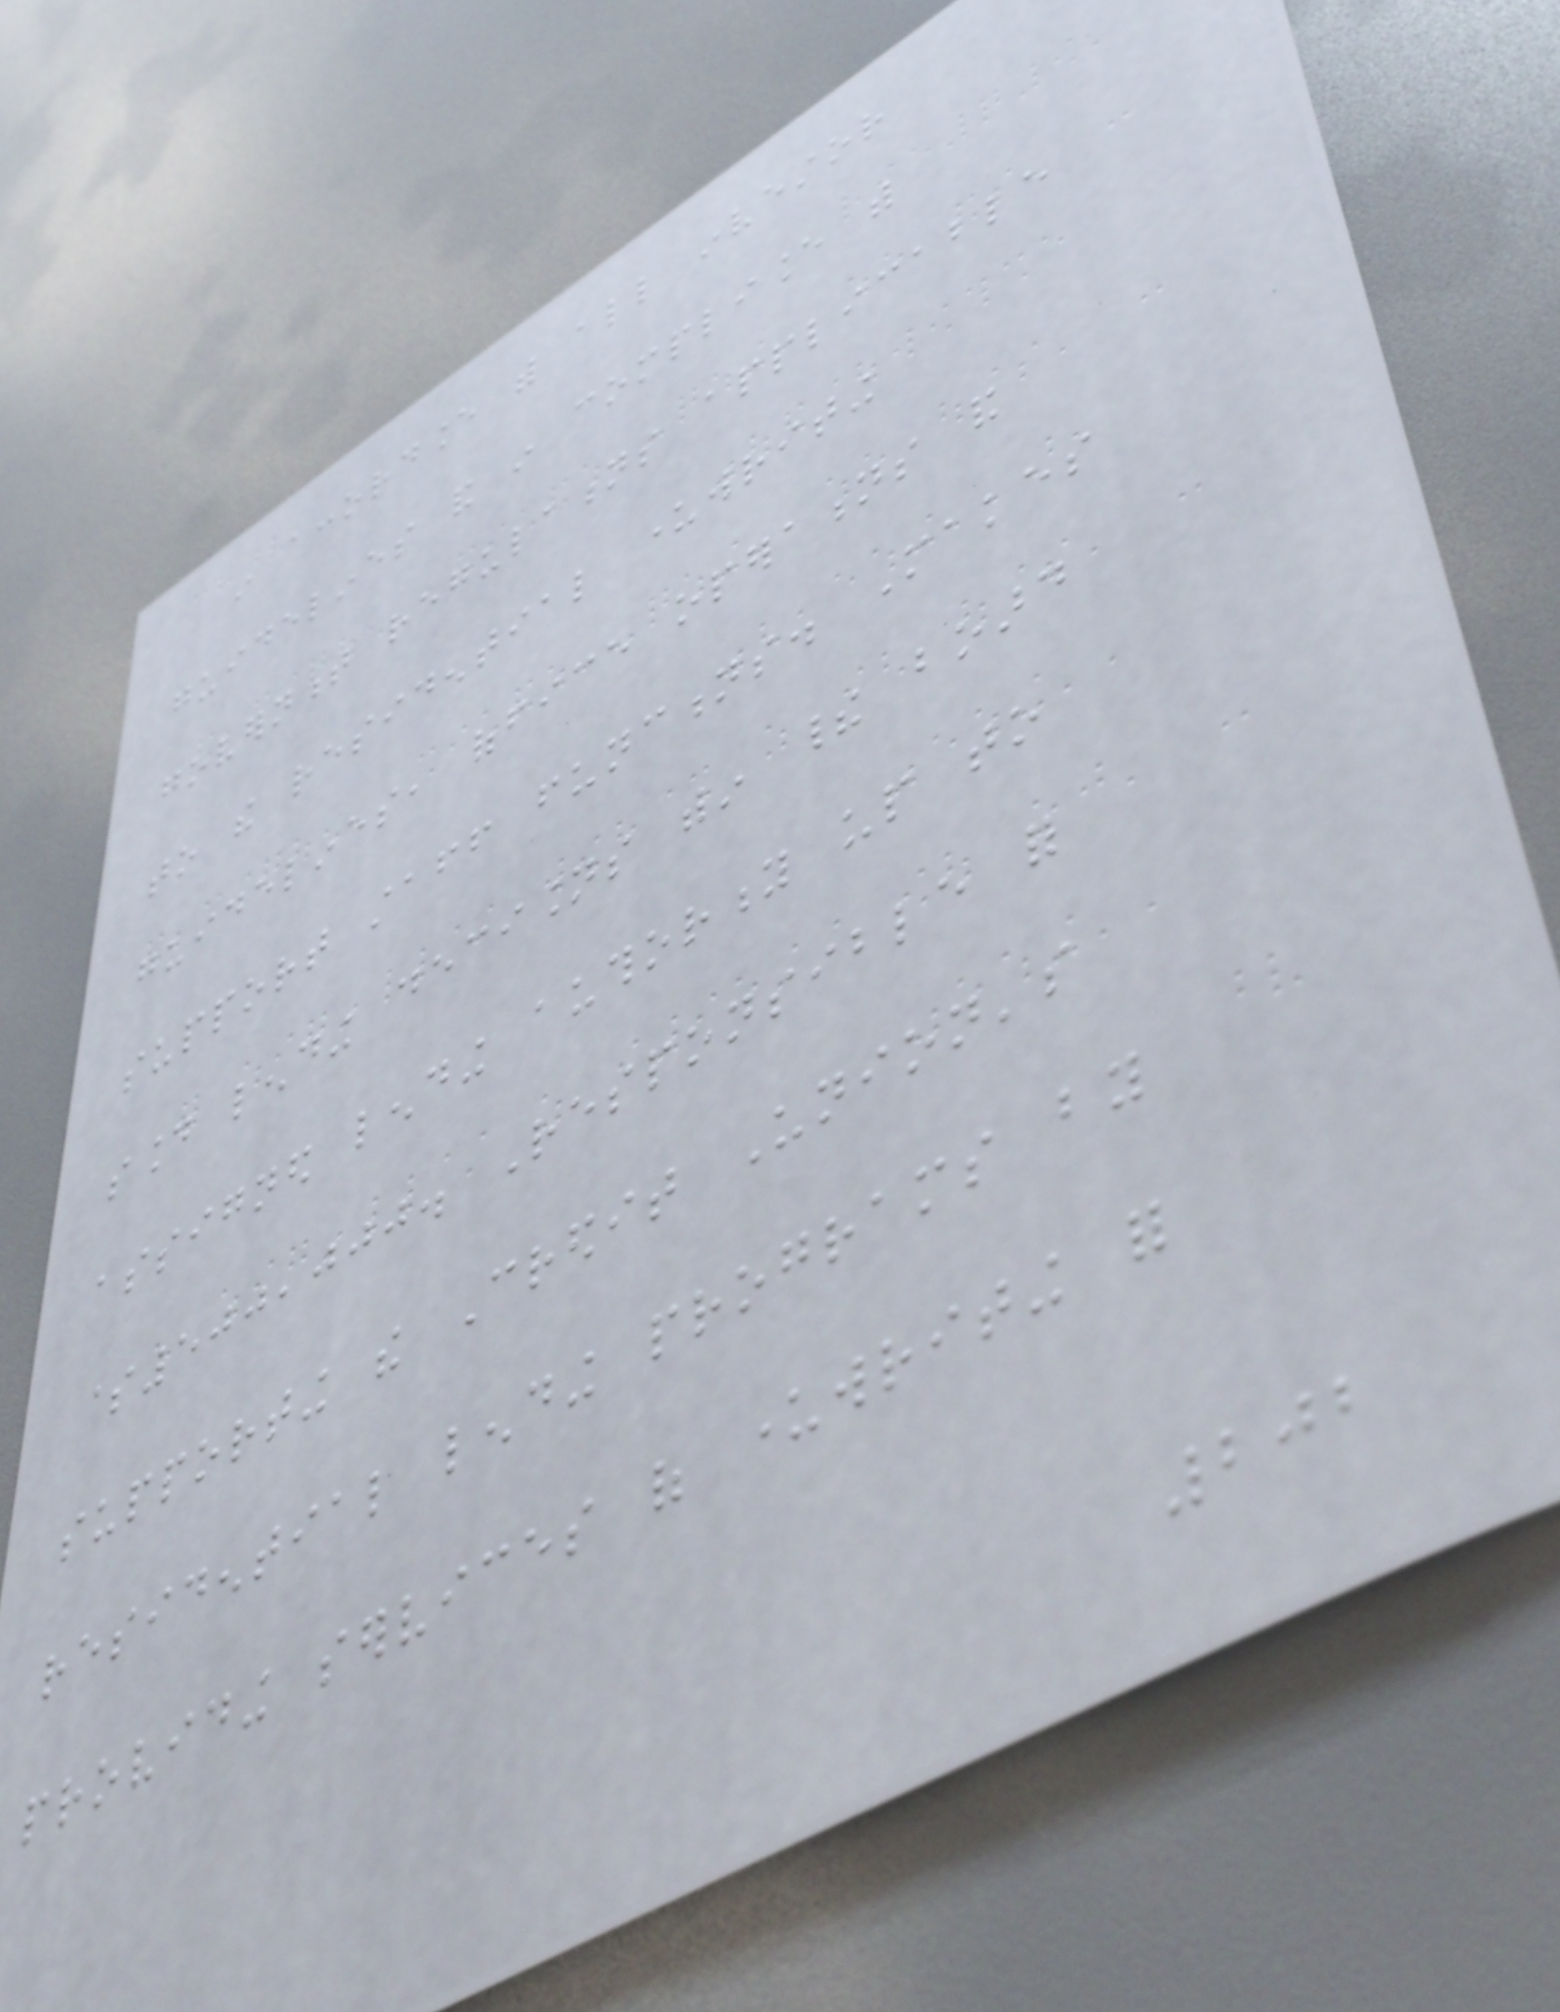in accordance with all investor
guidelines and in compliance with
government regulations applicable
to the residential underwriting
guidelines, office operations and
support staff functions. Makes
sound lending decisions within their board
assigned lending authority up to
$500,000. Responsible for
supporting the Credit Union's
residential lending programs by
providing services of underwriting for
202
